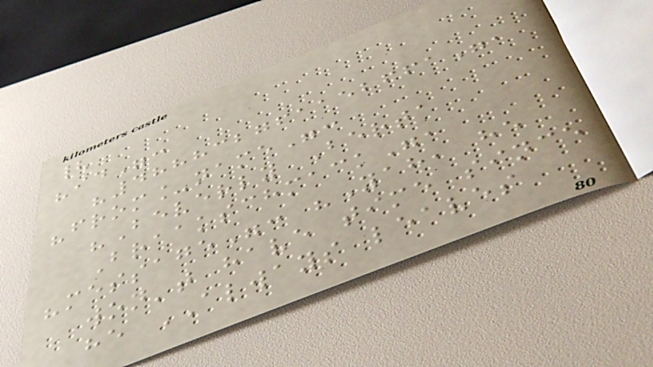{
"id":
"488832761152661",
"from_name":
"Beverly Berta
Braakschmack",
"message": "Yah, he
won't have time since
he ALWAYS leaves
